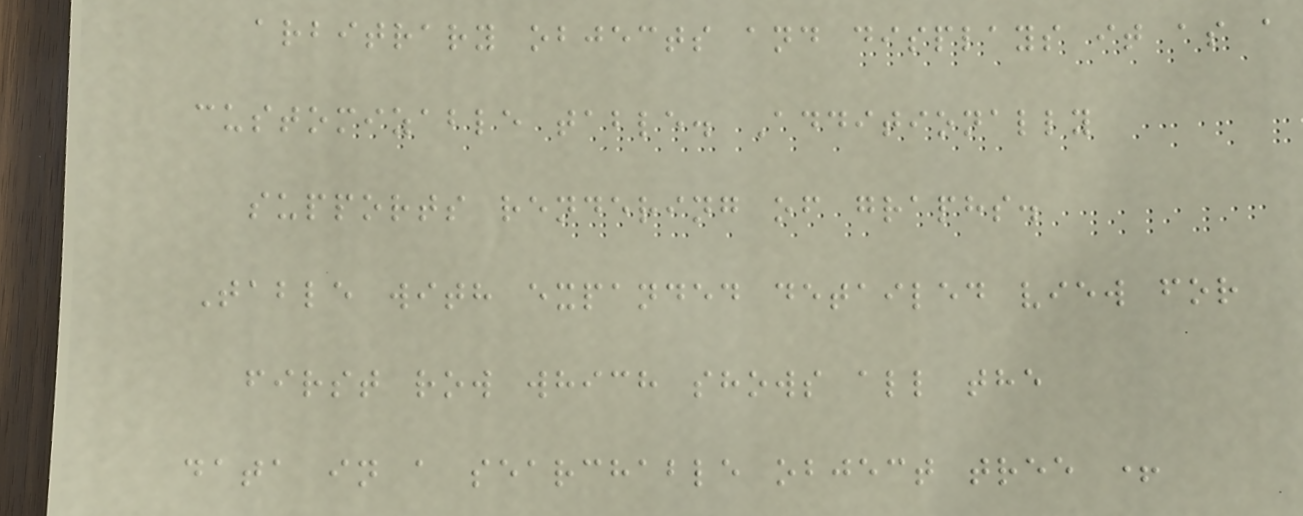arbitrary objects and displays it as a
customizable table. Additionally
supports rendering of graphs.
Table with expanded detailed view for
first row which shows all the
data in a searchable object tree +
